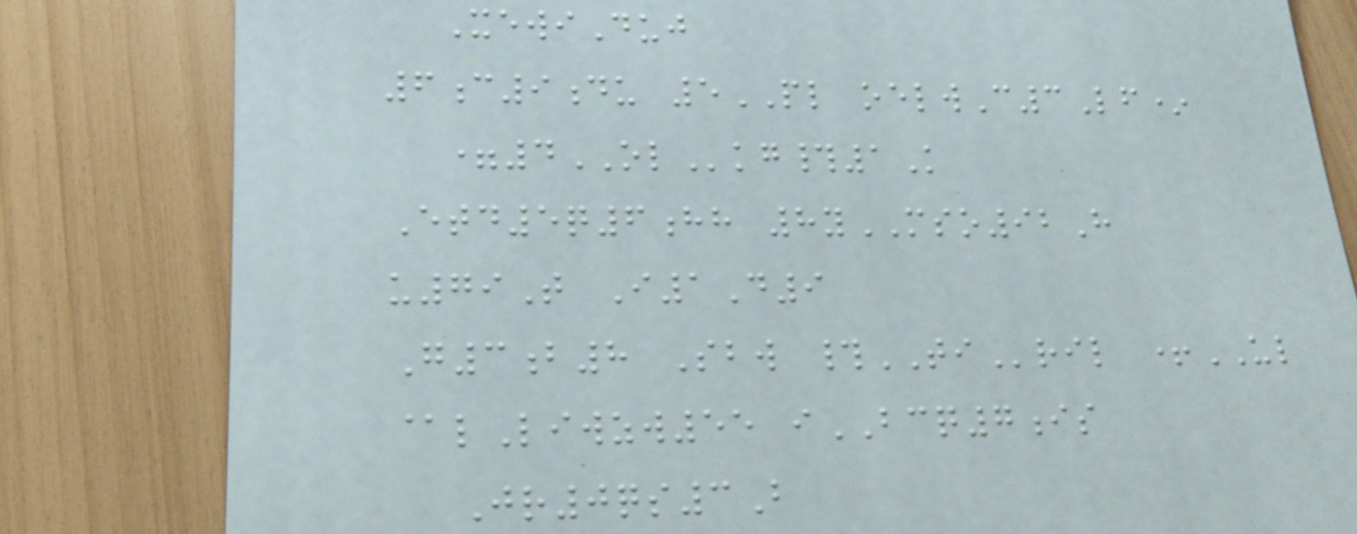XewiDuj
6c9du 5PL oelwC3Lf*
=4OLkg#1K
Etd5q6hh 8yMSO92H
u79T I1D9
G3b8 Sbw #TIril +UL
@lLiwzw55 iBCQ7is
Jr0qs3B
